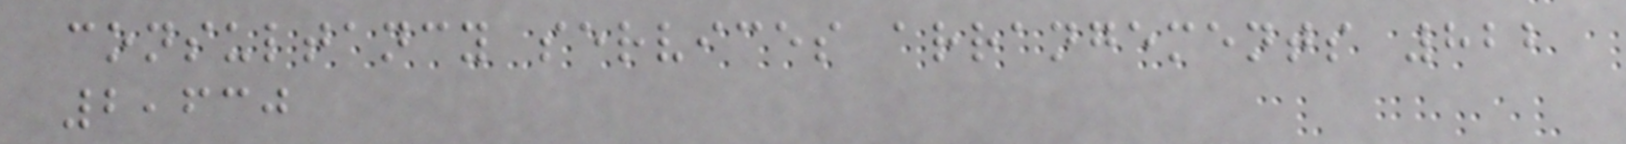consultancy services arrangements 822
2,630
